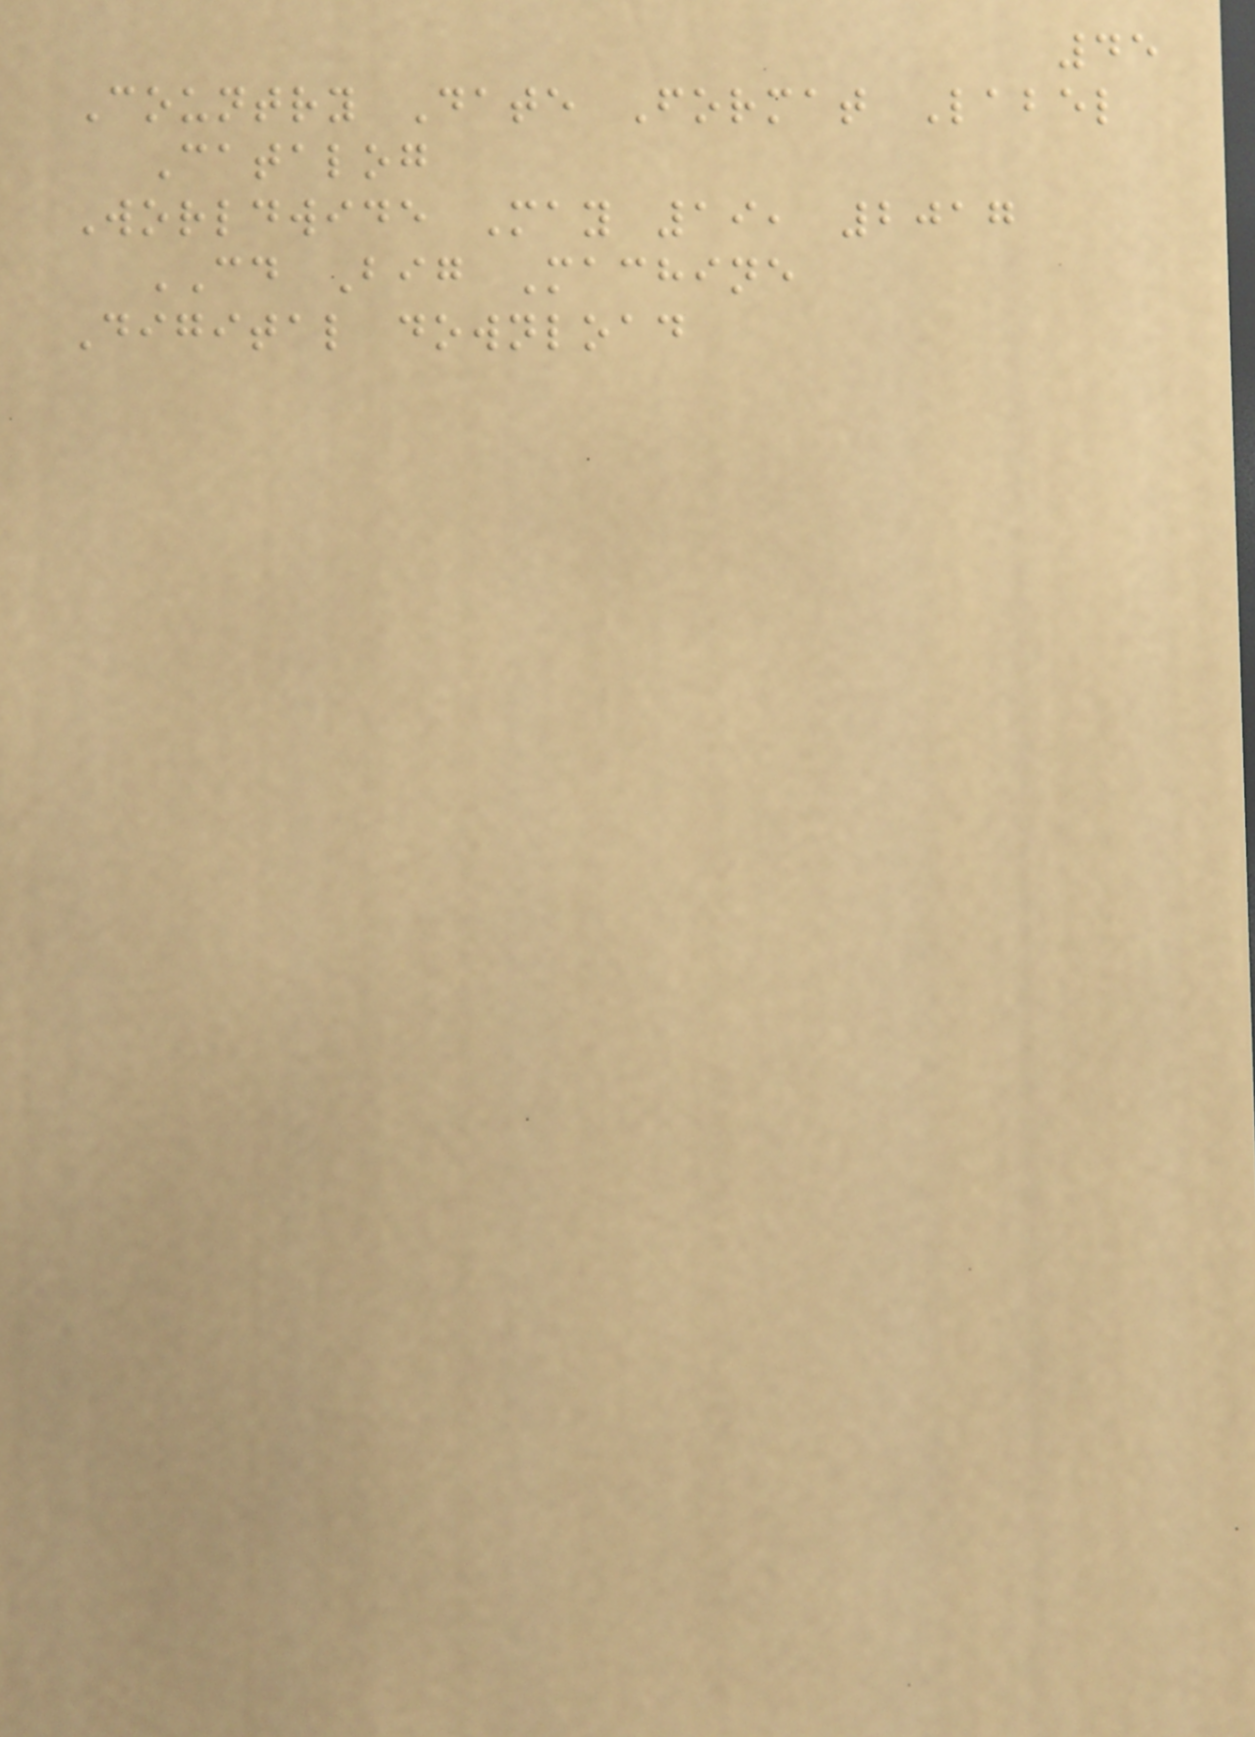45
Country Date Format Label
Catalog
Worldwide May 19, 2017
CD Big Machine
Digital download
